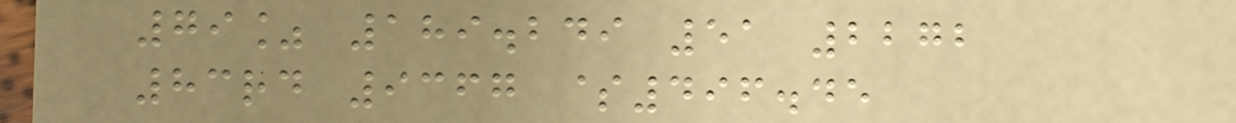79% 189.249 51 2272
83rd 9367 $496.45
